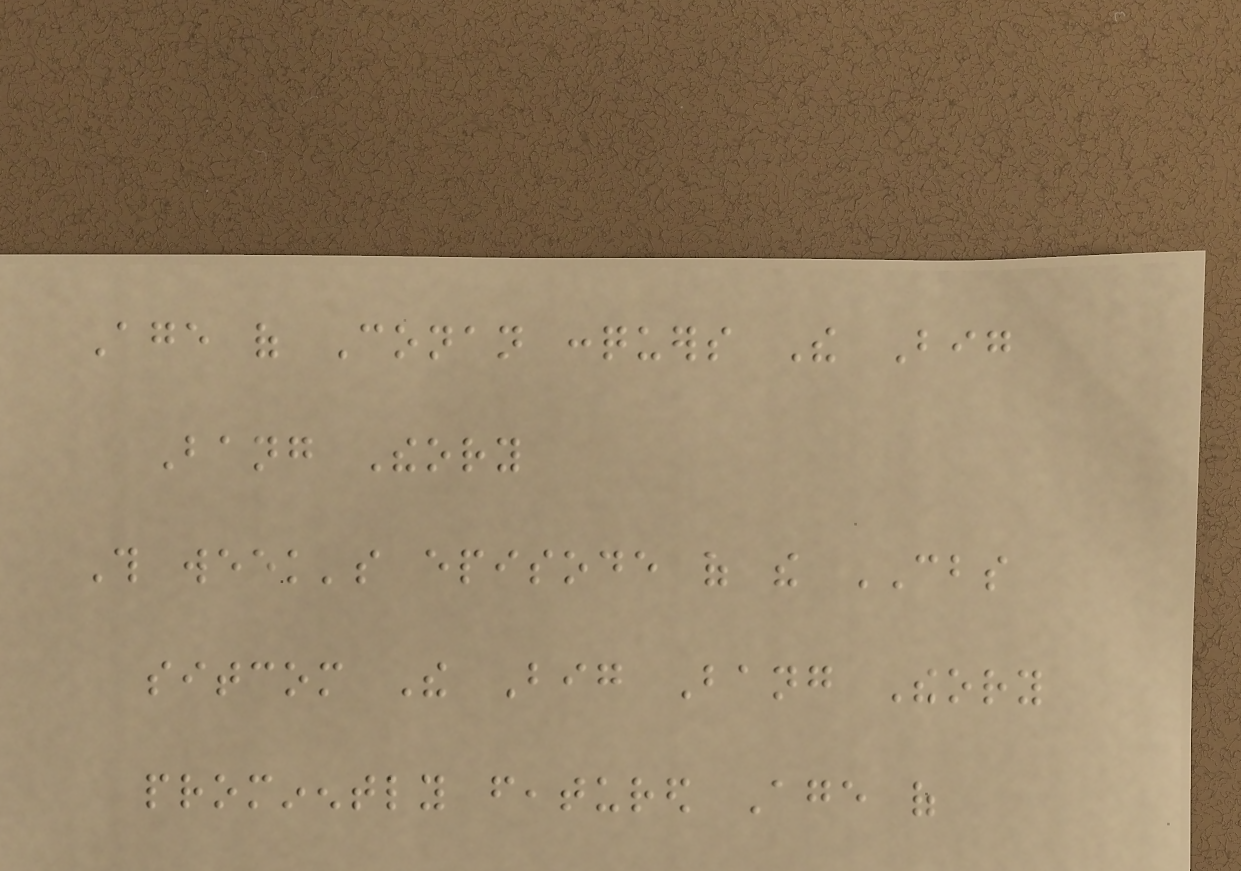Age of Conan conquers The Big
Bang Theory
This week's episode of the CBS
sitcom The Big Bang Theory
prominently featured Age of
